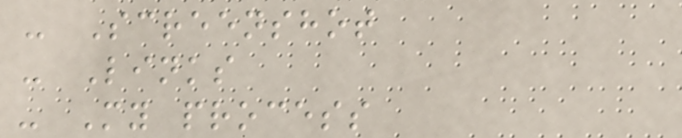- Screenshot
- Links
- My process
